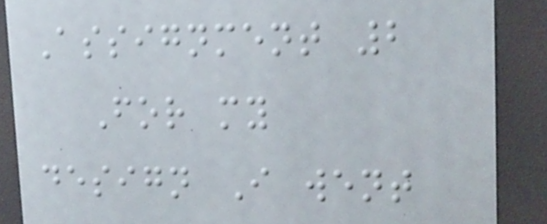Assignment 2
For my
design I went
